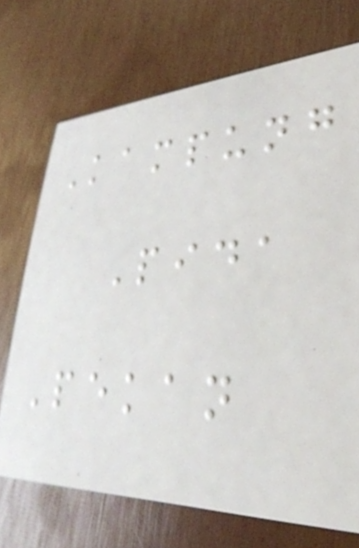Kampung
Pida
Pekan
